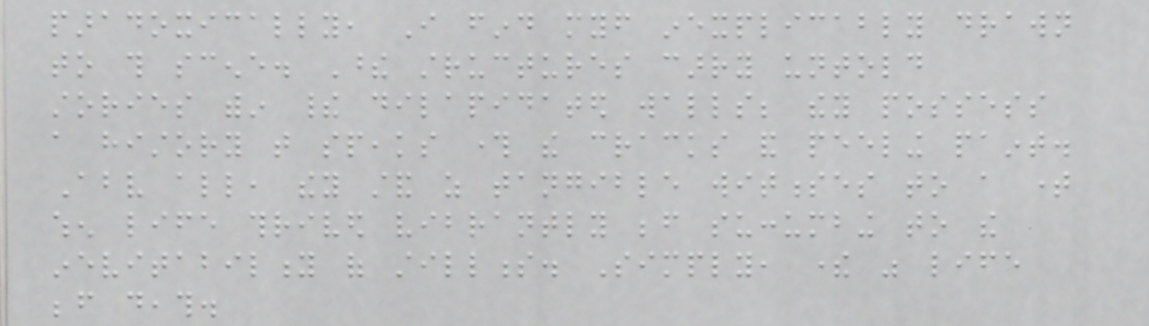paradoxically, I find myself inexplicably drawn
to this scene. These structures carry untold
stories within their dilapidated walls; they possess
a history that speaks through the cracks and peeling paint.
Above all, they stand as tangible witnesses to a time
when life thrived vibrantly before succumbing to the
inevitability of stillness. Simply, there was life
before death.
